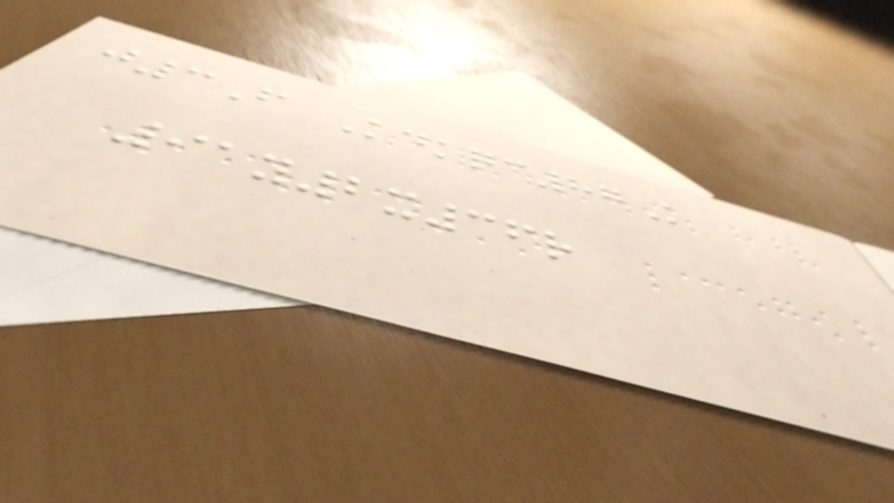j3F Kdkqc87K
91y2x36r
